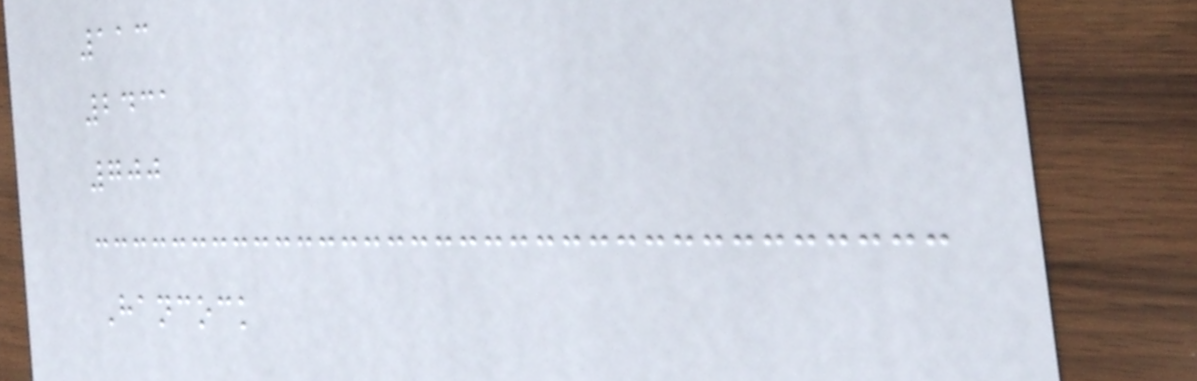113
2431
700
Hancock
